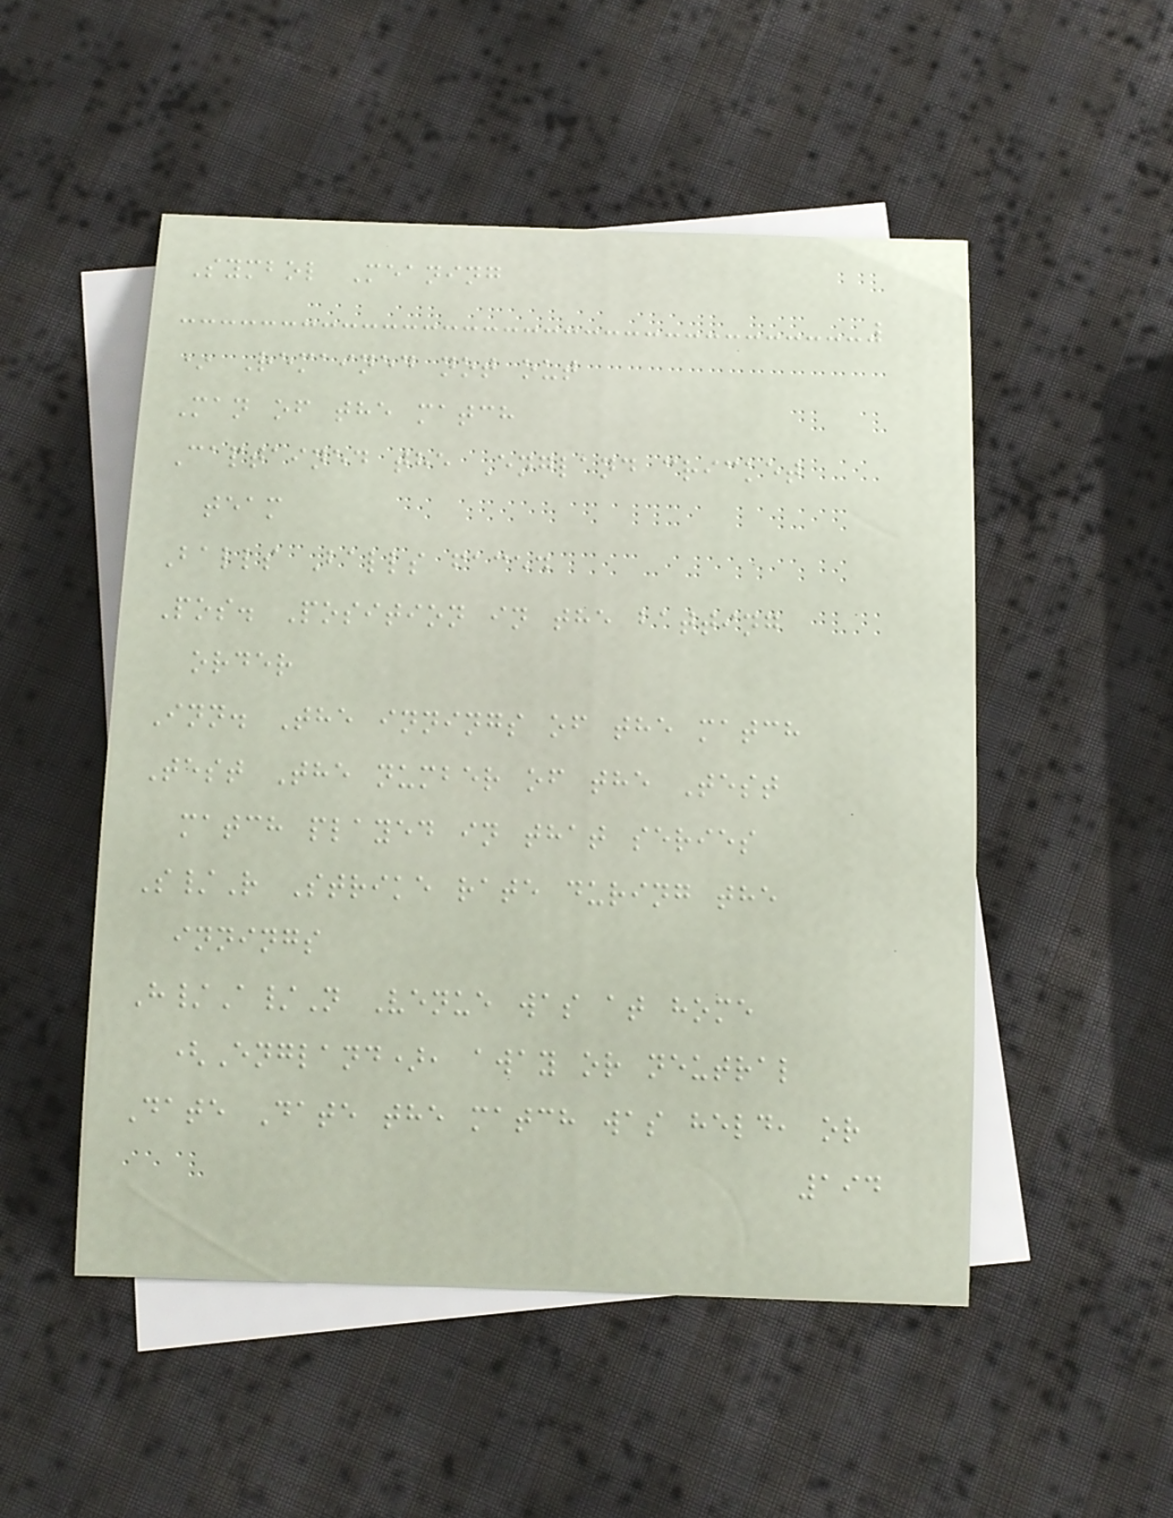Symbol Meaning
* Remained not out
Man of the match
Captained the England cricket
team
Balls Balls faced
Pos. Position in the batting
order
Inn. The innings of the match
Test The number of the Test
match played in that series
S/R Strike rate during the
innings
H/A/N Venue was at home
(England), away or neutral
Date Date the match was held, or
194
